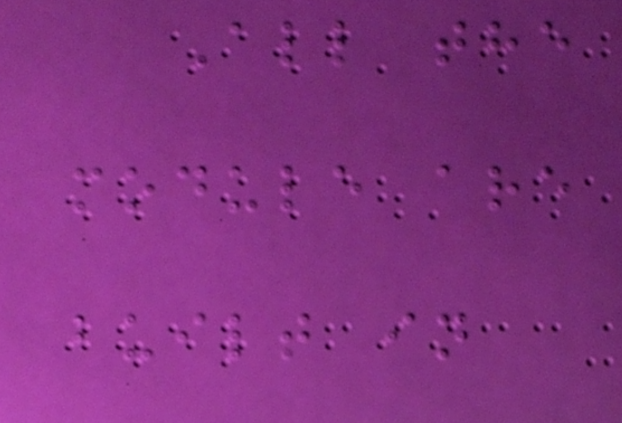All the
module are
built in
